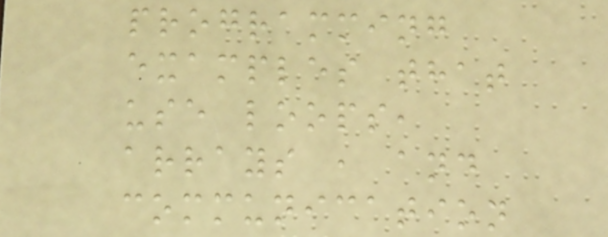programming
examples that
use loops,
arrays , and
communication
